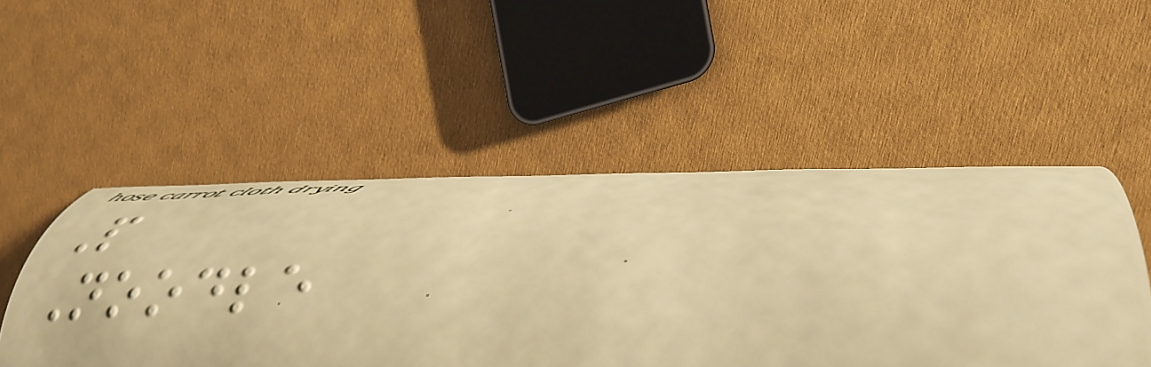P
Noodle
